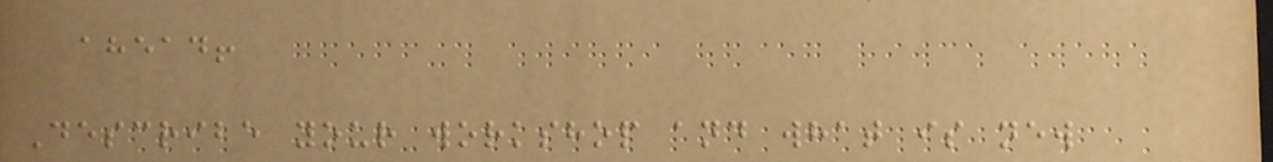ahead!
Describe your workshop and what is new
